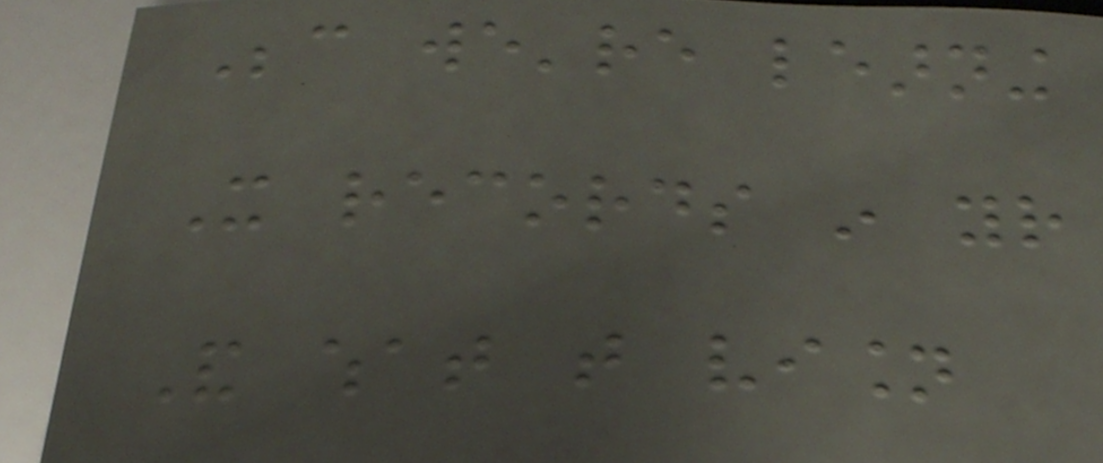Because we're learning
It records in your
And what that vision
